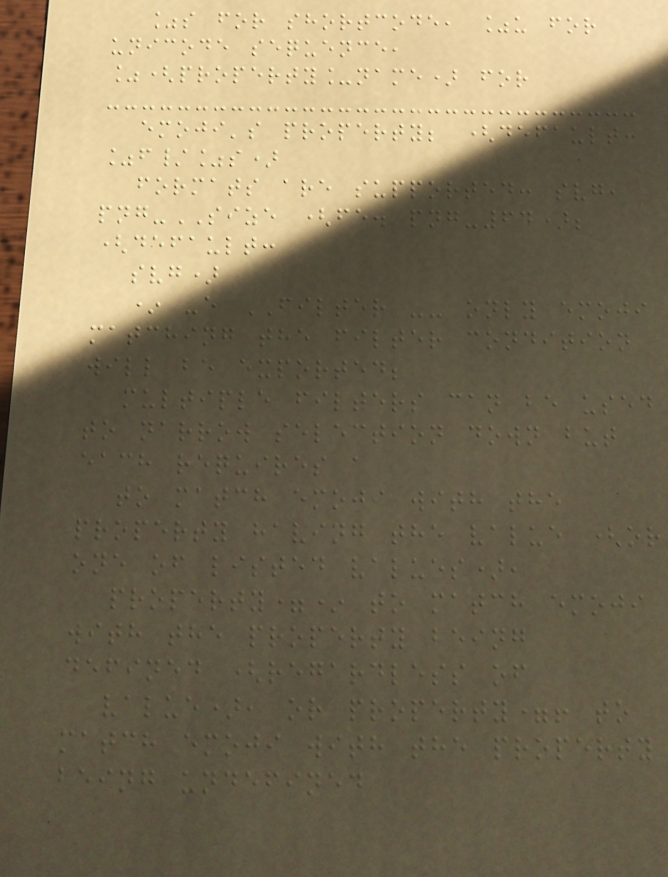%s for shortcode, %u for
unicode sequence,
%(property_name) for
emoji's property; (default:
%f/%s)
formats are supported: svg,
png-SIZE (fe. png-64);
(default:
svg)
* -e FILTER -- only emoji
matching the filter condition
will be exported;
multiple filters can be used
to narrow selection down but
each requires a
to match emoji with the
property having the value (or
one of listed values),
property=* to match emoji
with the property being
defined (regardless of
value), or property=! to
match emoji with the property
being undefined
